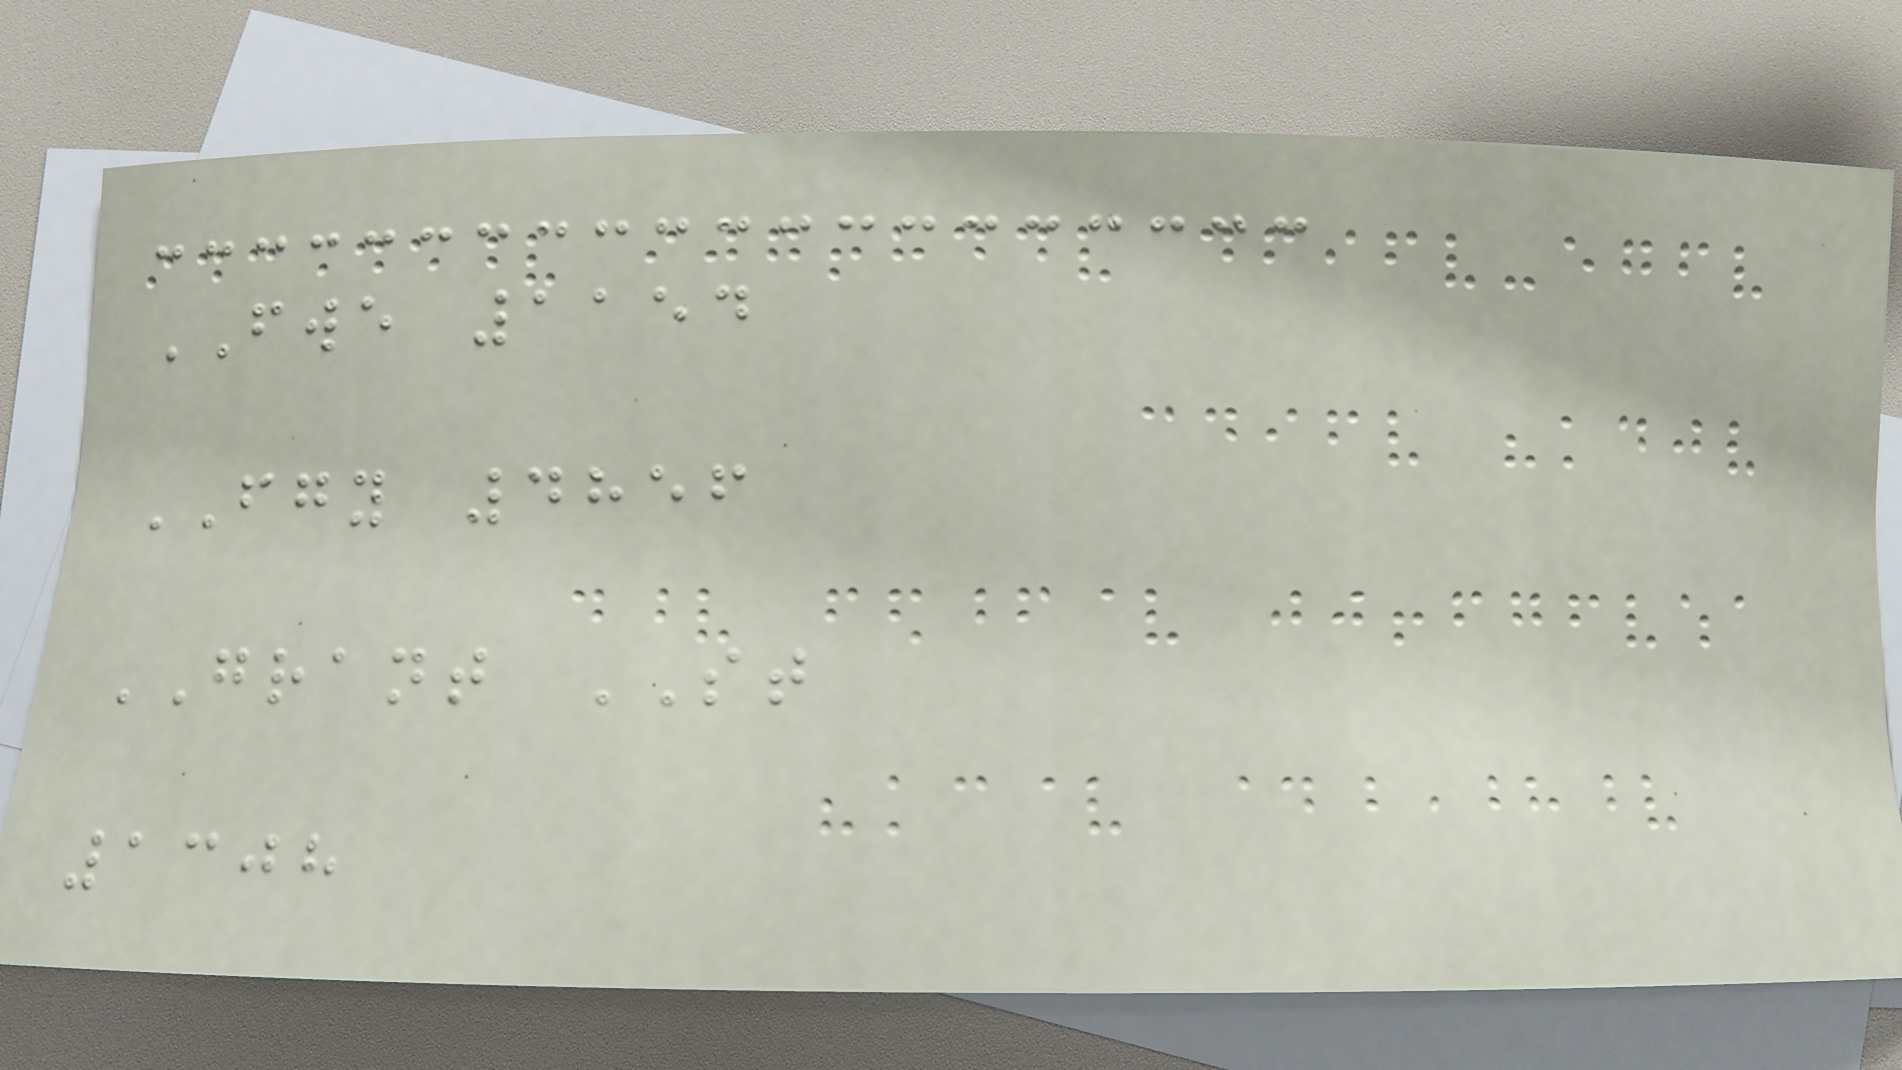FWE 1154
FGY 4856
GRANT ST
1308
